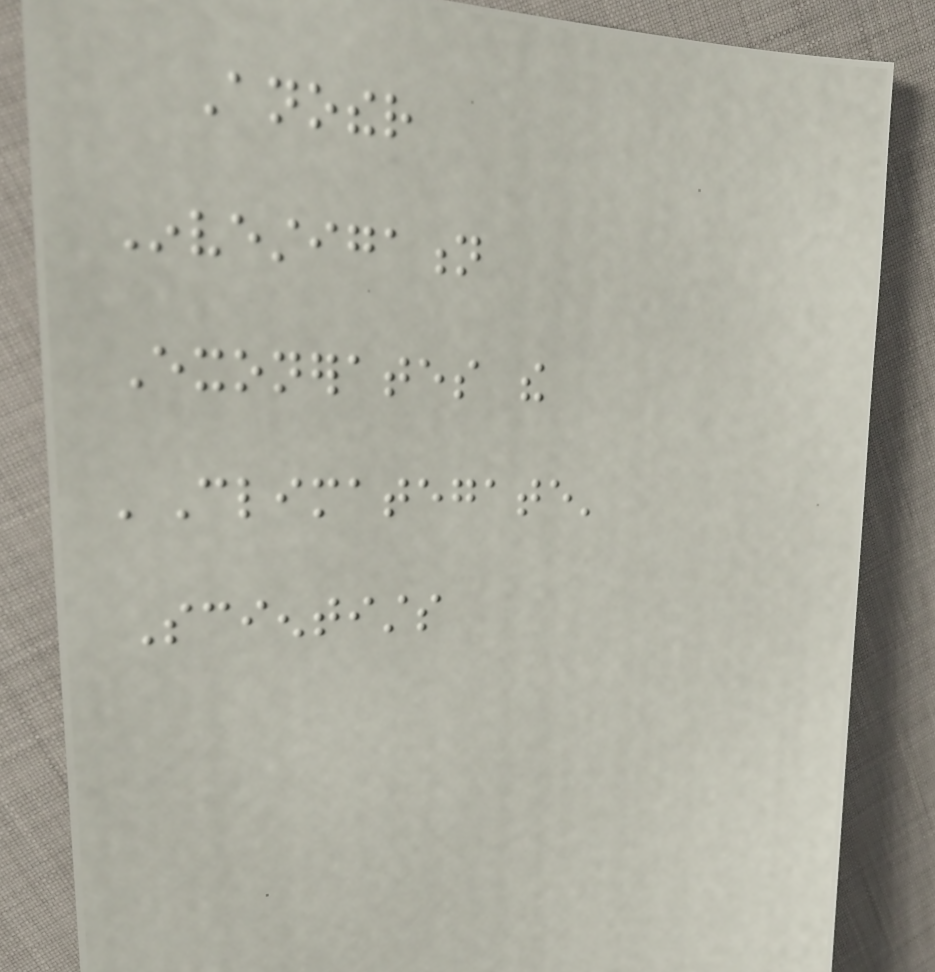Another
Investigation
Exonerates the
'Climategate'
Scientists
